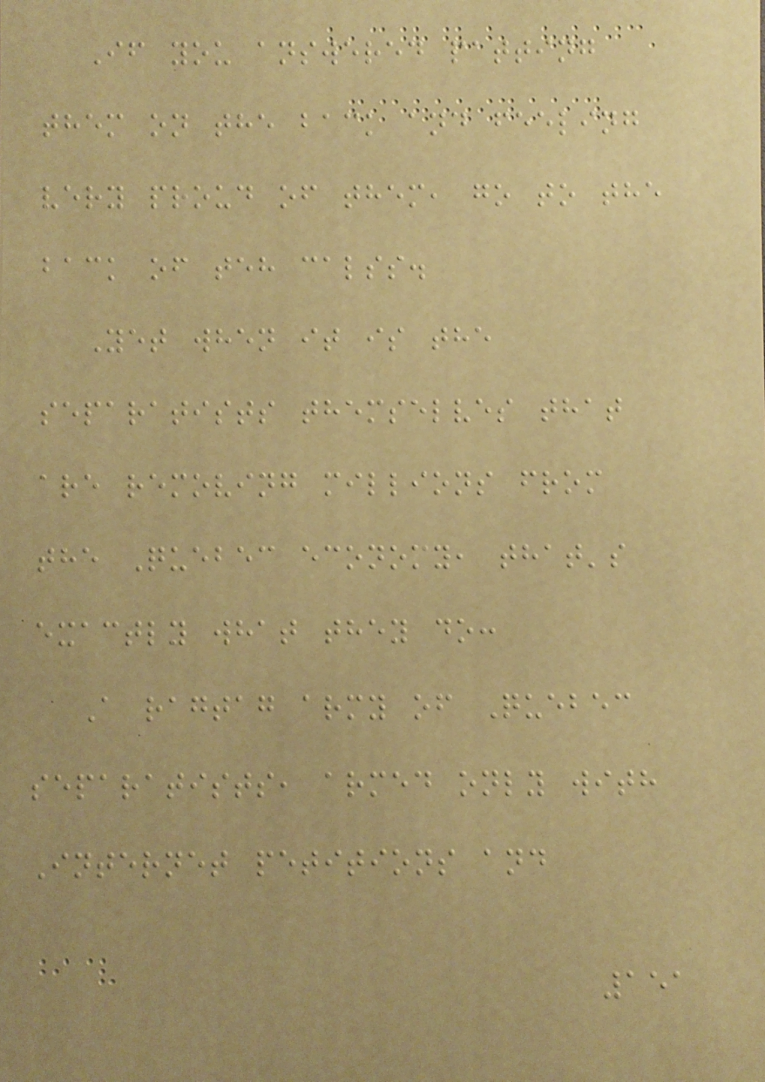If you answered patting
them on the back and feeling
very proud of them, go to the
back of teh calss.
Yet when it is the
separatists themselves that
are removing millions from
the Quebec economy, that's
exactly what they do:
A ragtag army of Quebec
separatists, armed only with
Internet petitions and
151
